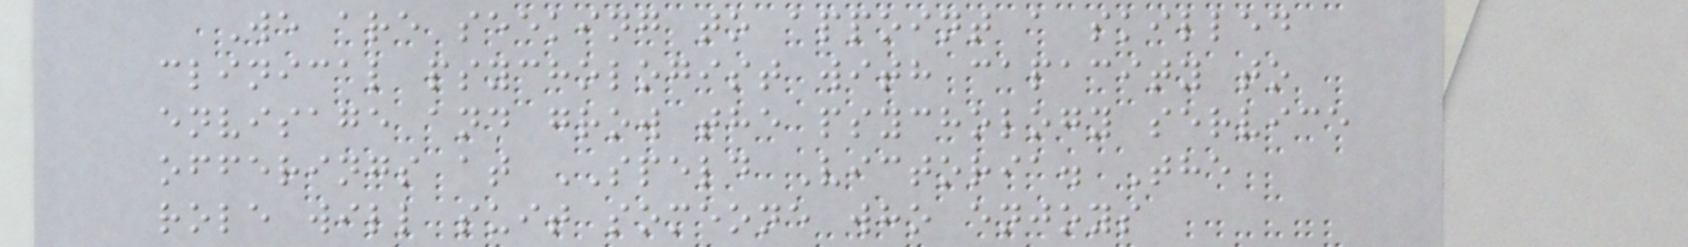We are seeking to appoint a skilled
clinical psychologist with capacity to
envisage and grow the psychology service
offerings at SPELD Victoria. The
role will suit someone who enjoys
